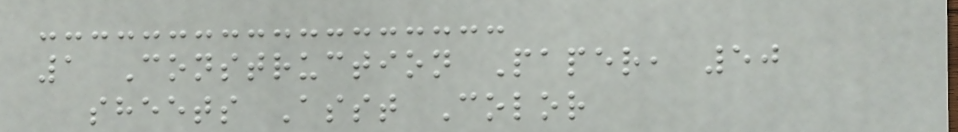1 Construction Paper, 50
sheets Asst Color
